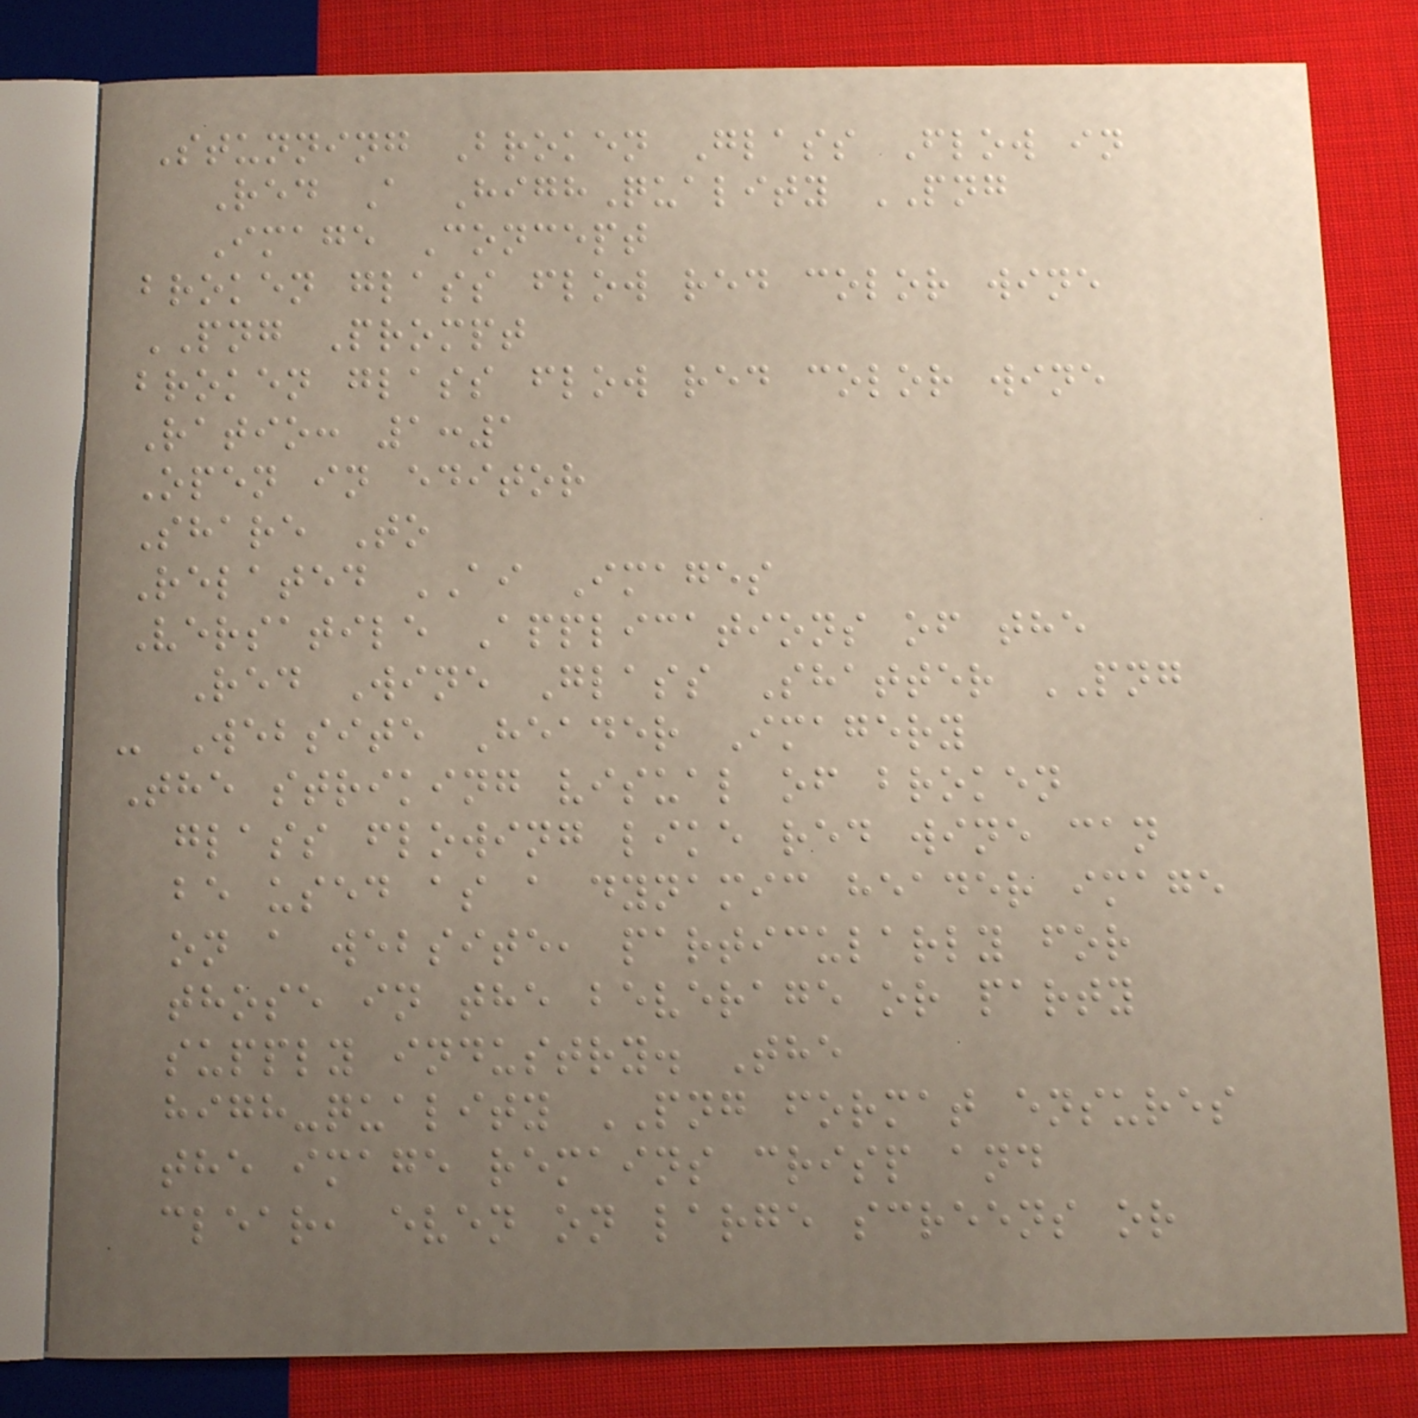Stunning Broken Glass Flow in
Red A HighQuality PNG
Image Concept
broken glass flow red color wine
PNG Prompt
broken glass flow red color wine
Ratio: 1:1
Open in editor
Share To
Related AI Images
Versatile Applications of the
Red Wine Glass Shatter PNG
- Website Header Imagery
The striking visual of broken
glass flowing like red wine can
be used as a dynamic header image
on a website, particularly for
those in the beverage or party
supply industry. The
high-quality PNG format ensures
the image remains crisp and
clear, even on large screens or
